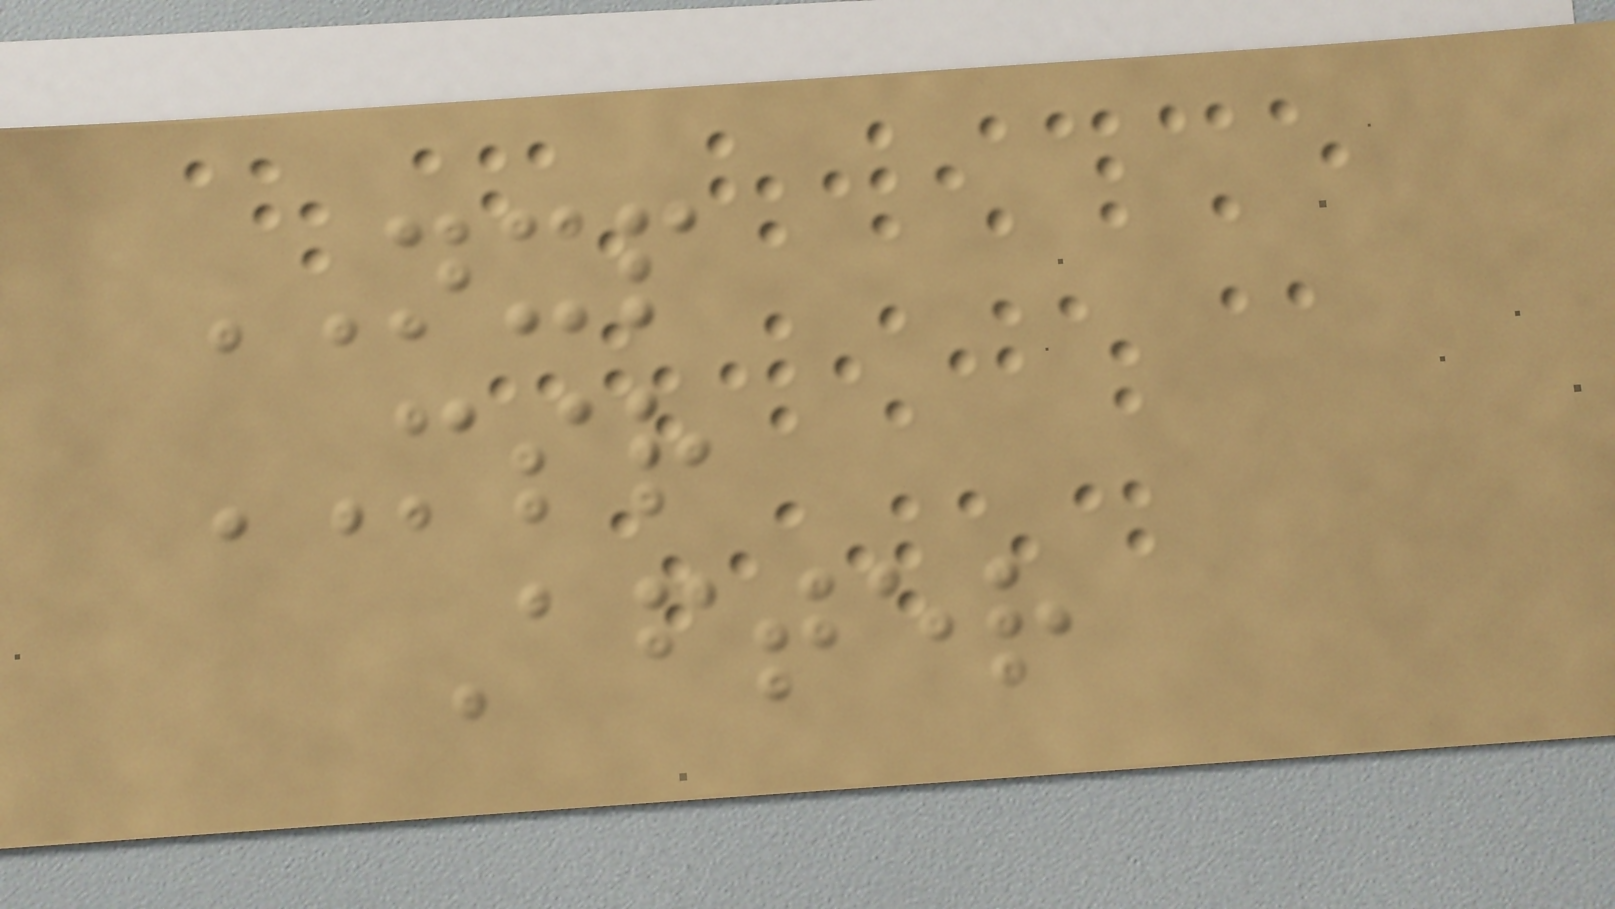NXP
MSR
After
